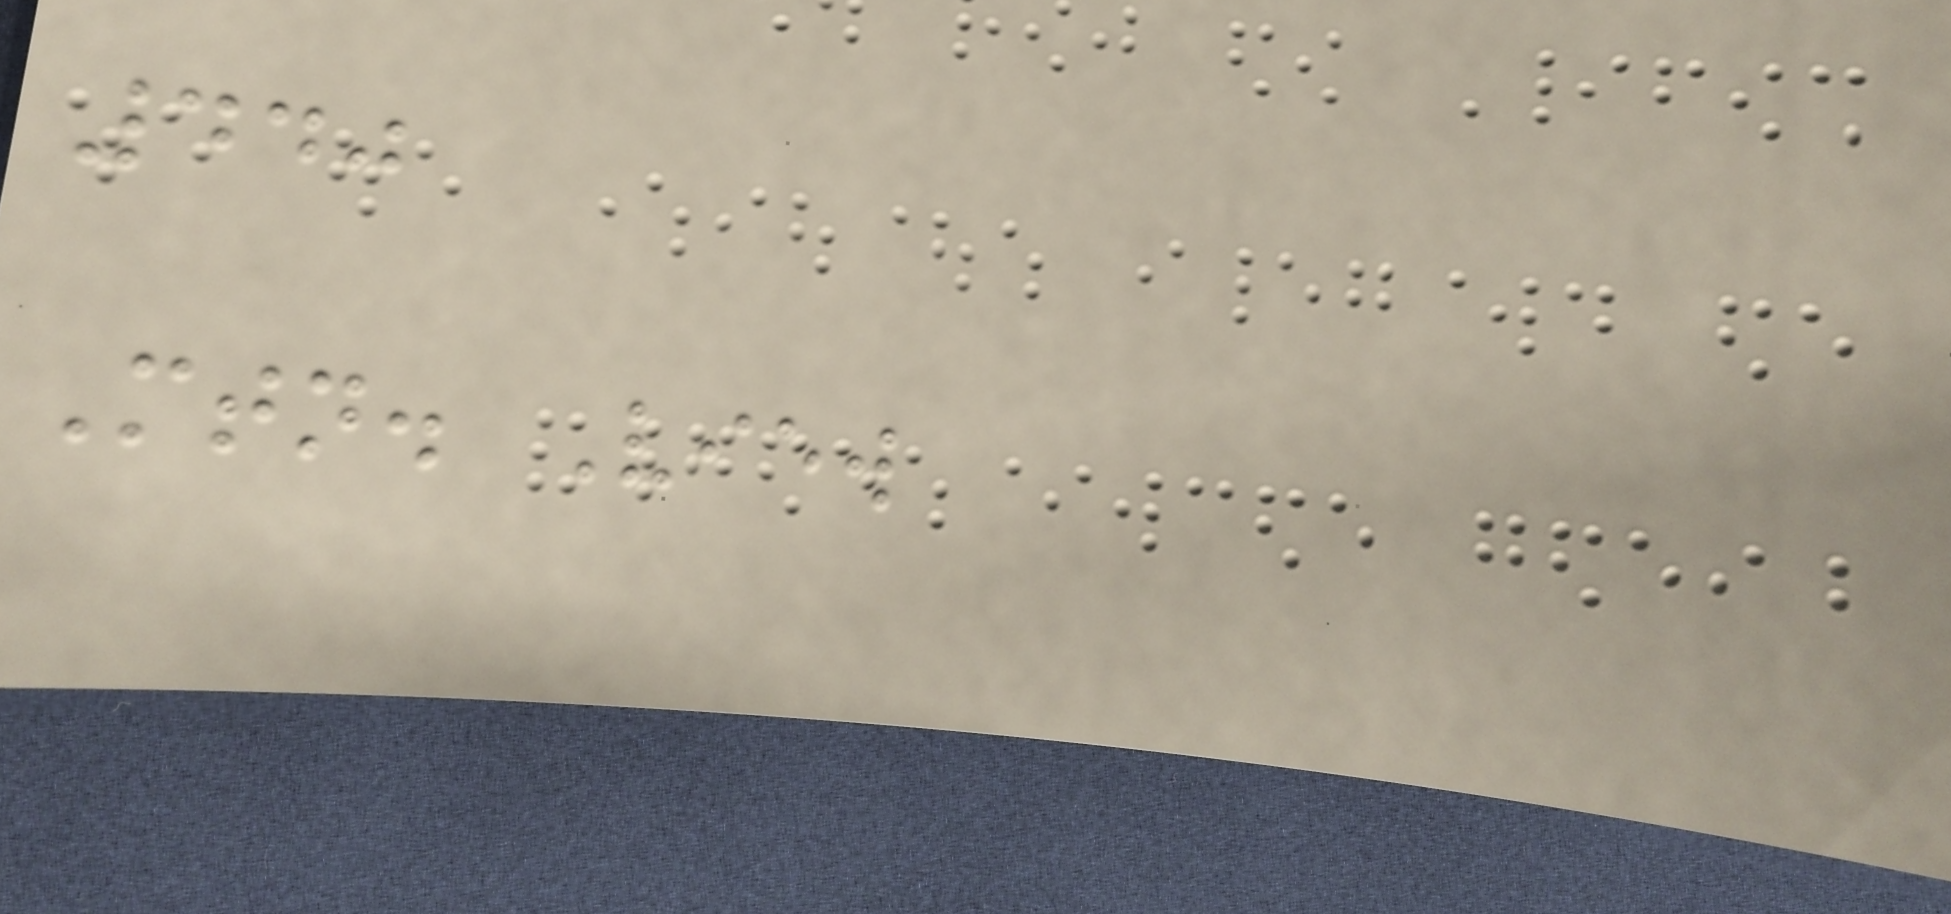440
Mtn. View
